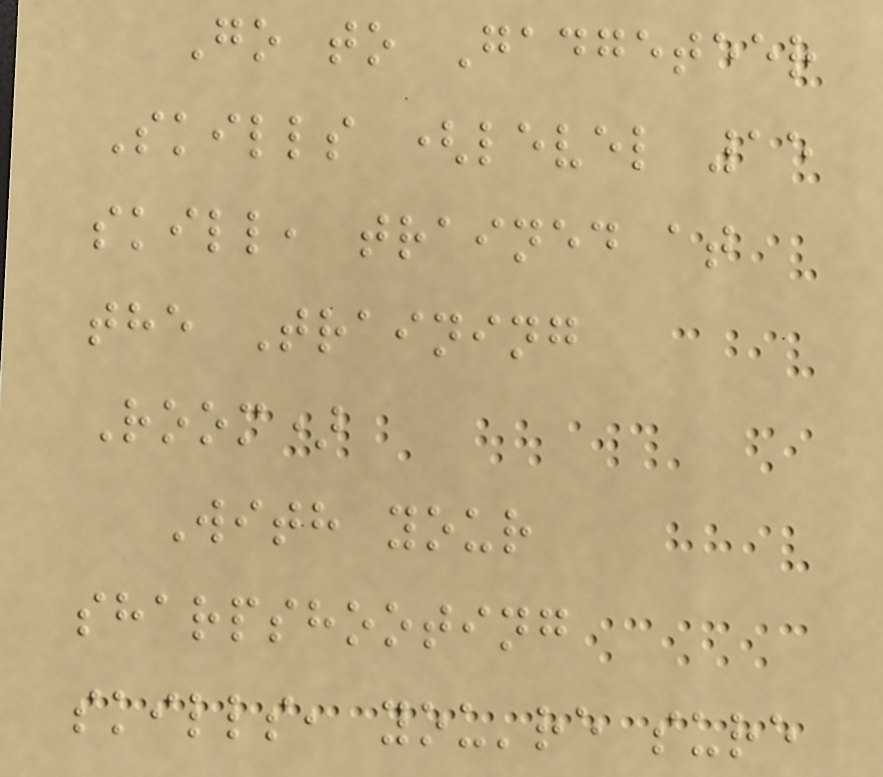Go to Gadgeteer
Skills (level 15
skill, trained at
the Training
Room)
With your
sharpshooting
skills, you're sure
